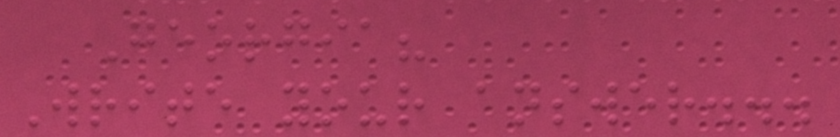Georgia?
Write your answer...
